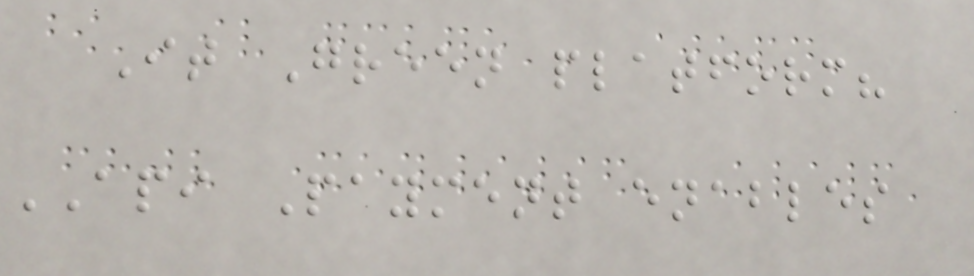It Green platform?
API Payment enables
